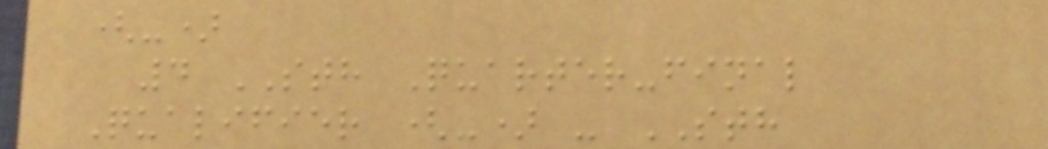(-)
4 STH Quarter-final
Qualifier (-) - STH
